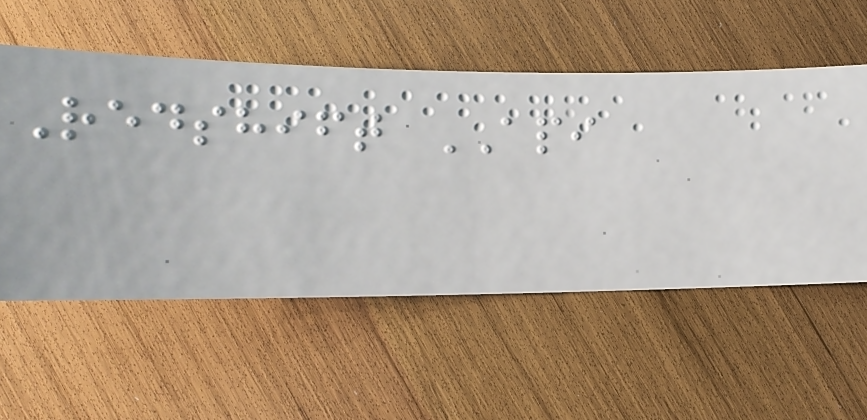Redshift API
